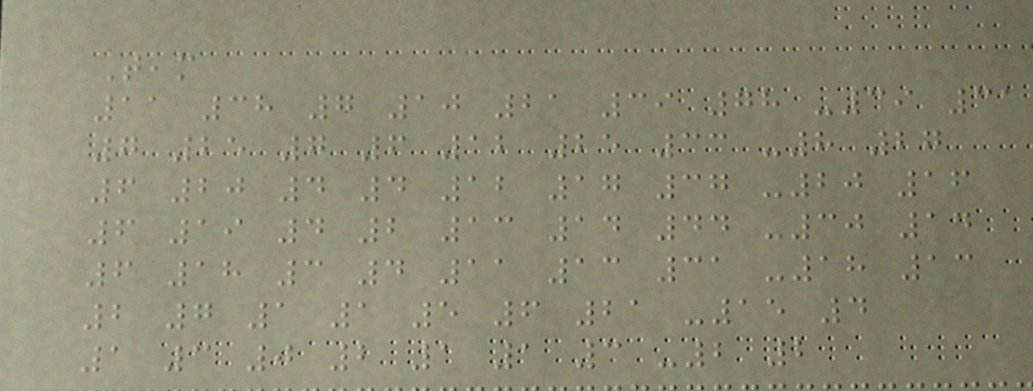Team
11 38 7 10 21 39 78 -39 31
7 25 7 6 12 25 33 -8 27
6 20 4 4 12 17 37 -20 16
6 19 4 2 13 14 44 -30 14
6 18 3 4 11 13 31 -18 13
2 7 1 1 5 6 21 -15 4
1 3 0 2 1 1 3 -2 2
